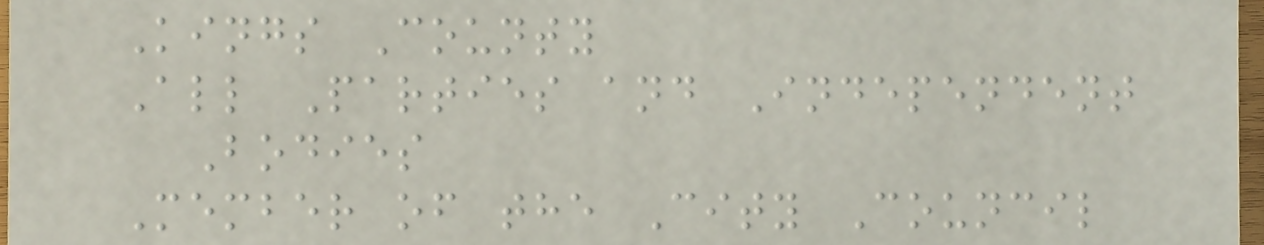Kings County
All Parties and Independent
Bodies
Member of the City Council
